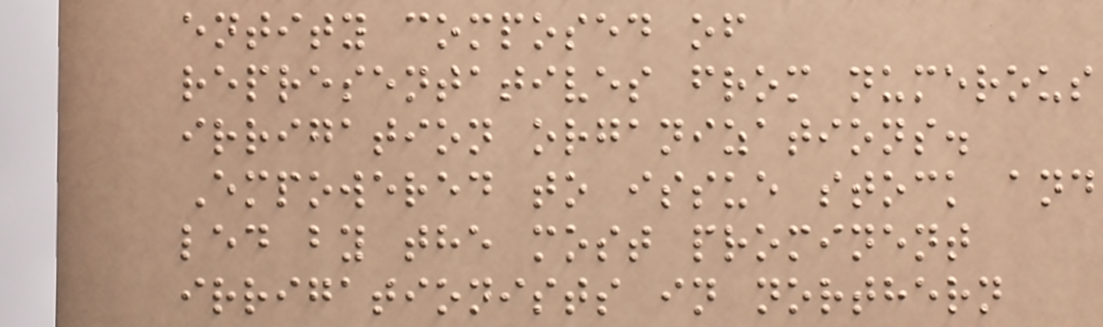entity composed of
representatives from numerous
irrigation organizations.
Empowered to issue stock and
led by the most prominent
irrigationists in northern
